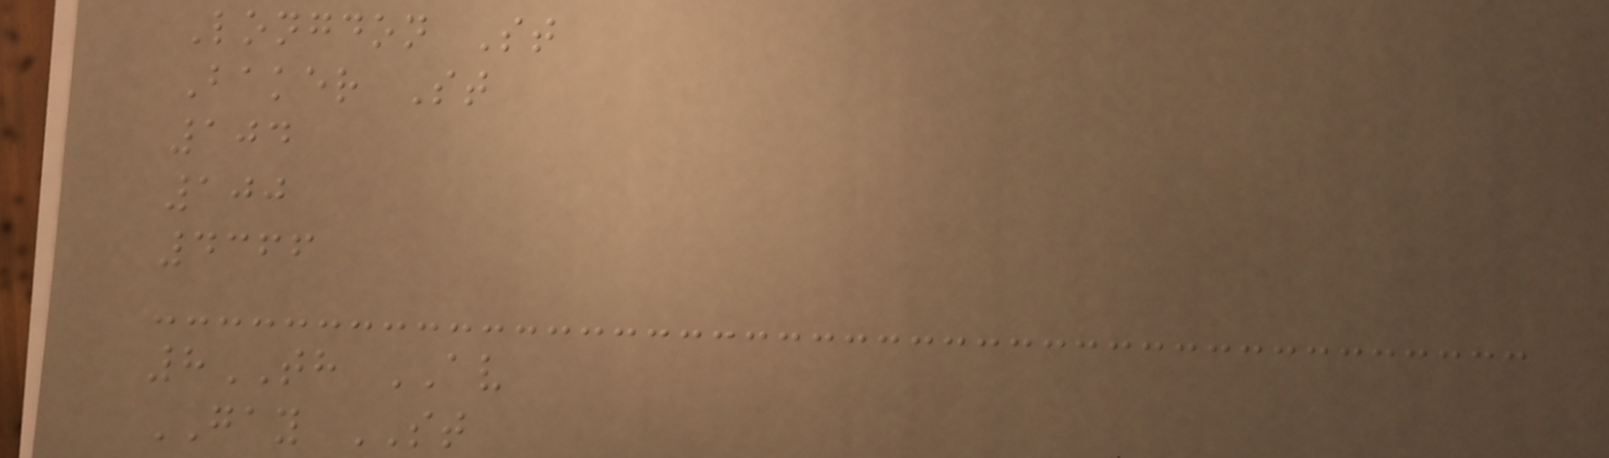Longdon St
Baker St
104
100
4366
8TH AV
GAY ST
